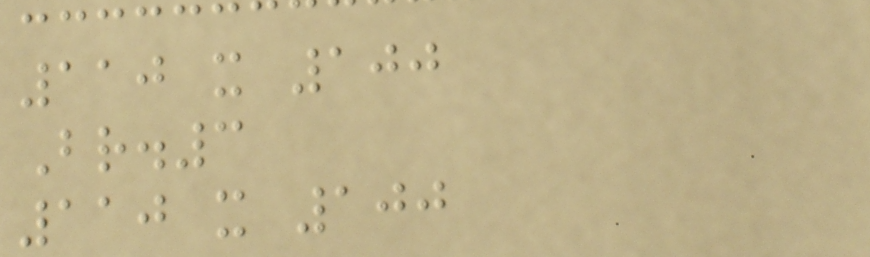110 x 100
Br.3
110 x 100
